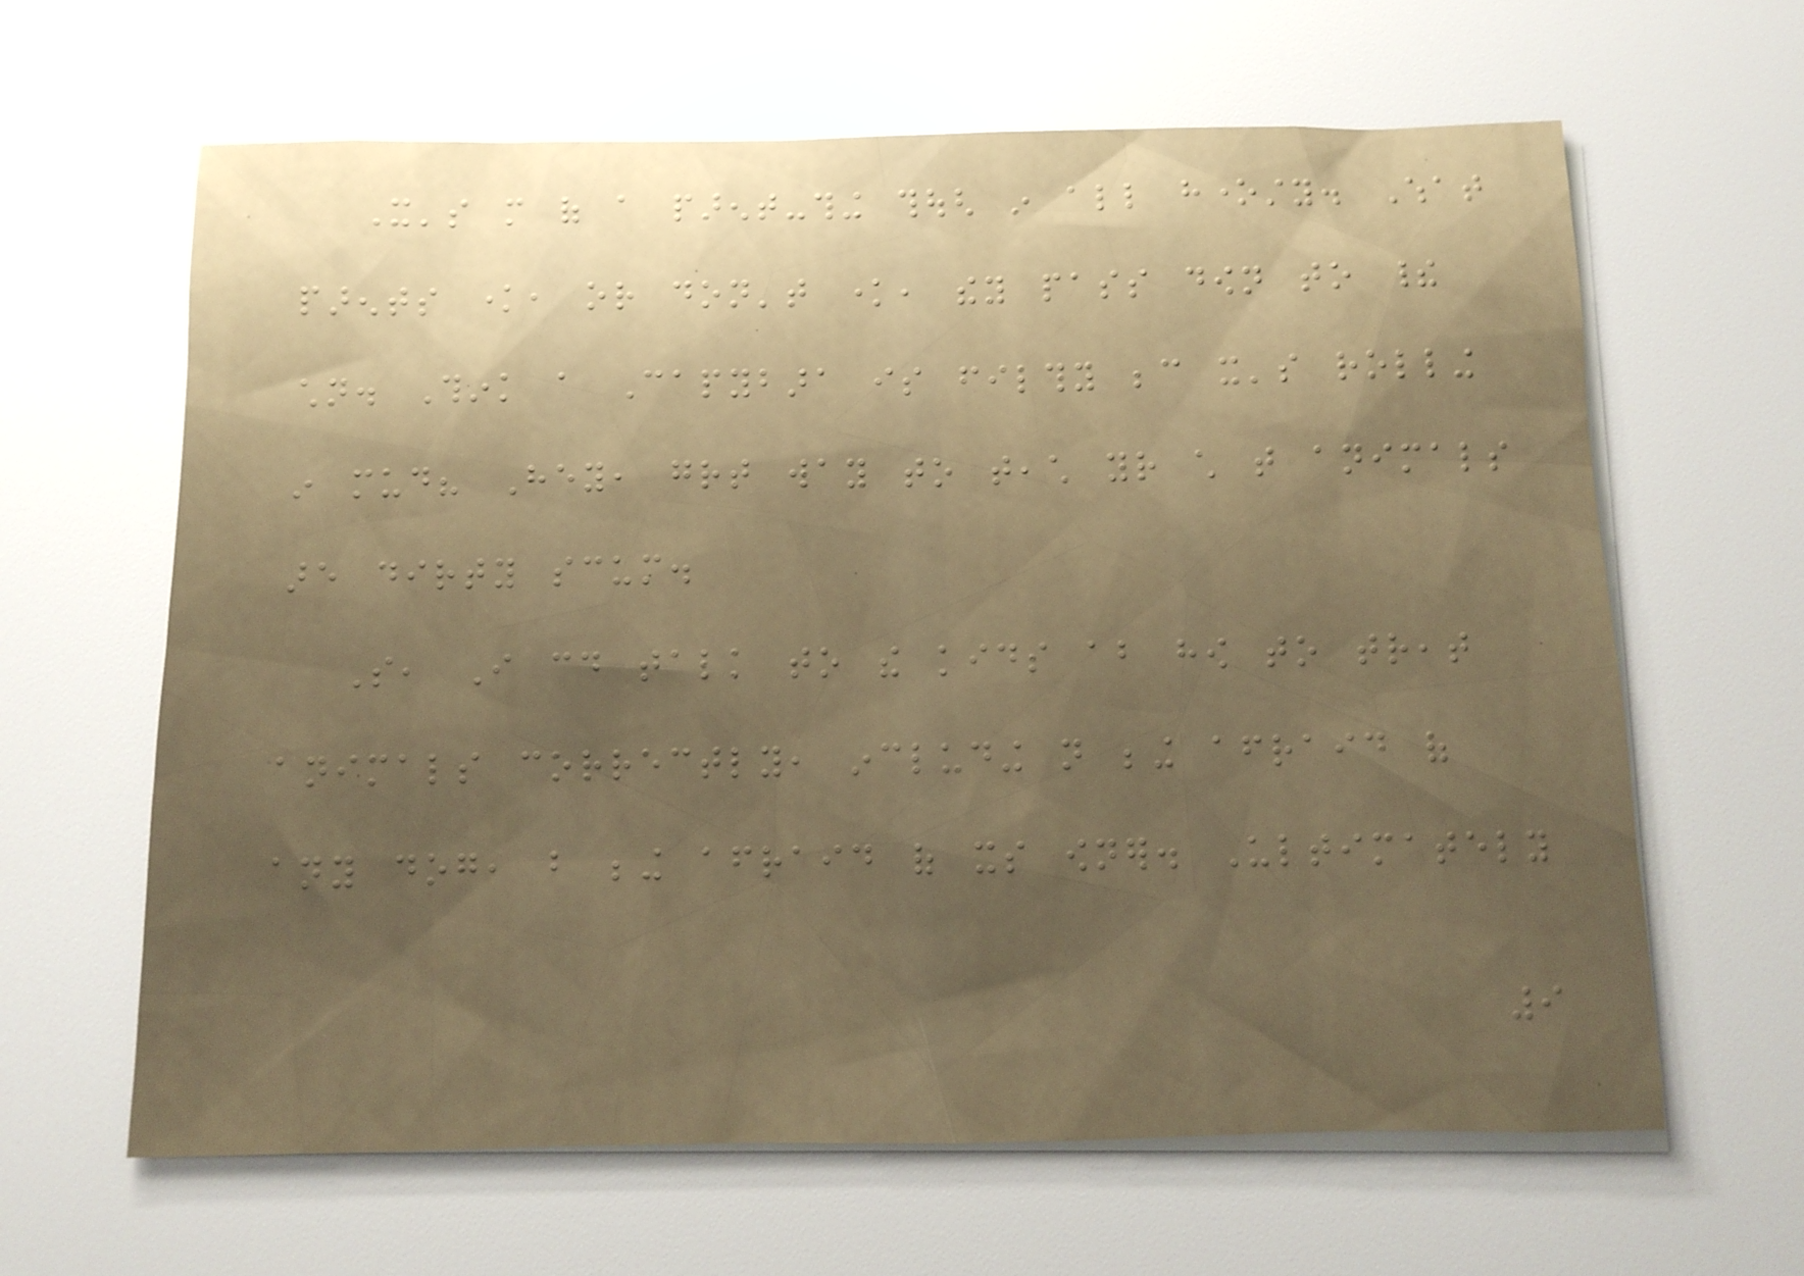It's more of a parent-thing though in all honesty. What
parents know, or don't know, they pass down to their
children. Think a Capybara is filthy because it's rolling
in mud? Hey, great way to teach your child that animals
are dirty scum.
So, I could talk to the kids about how to treat
animals correctly, including not being afraid of
any dog, but being afraid of its owner. Ultimately
9
